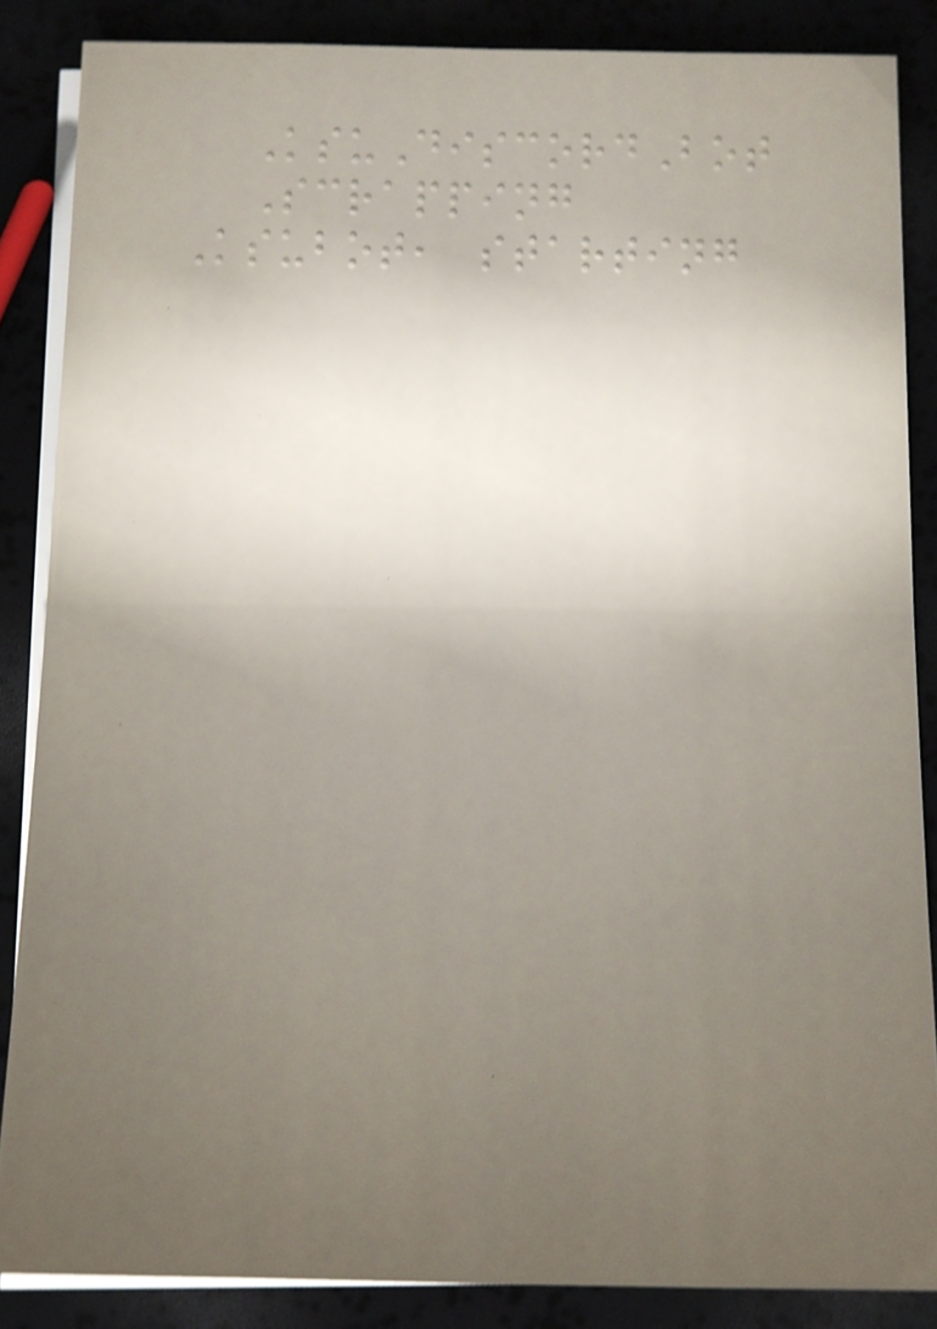KsuDiscordBot
Scrapping
Ksubot, starting
